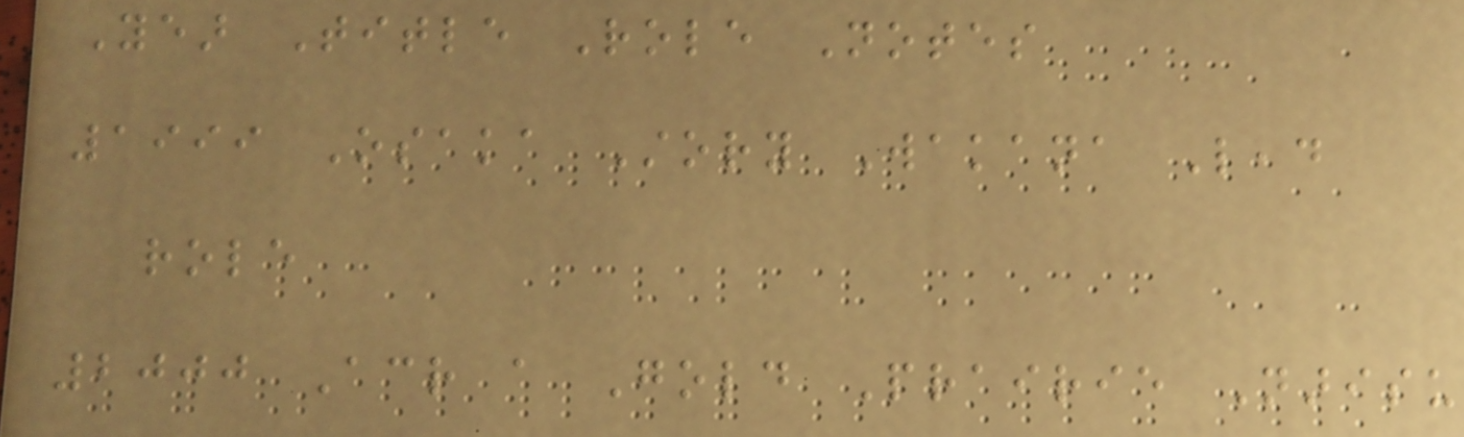Year Title Role Notes
1999 Osaka Story Wakana Lead
role
2000 Across a Gold Prairie Narisu
